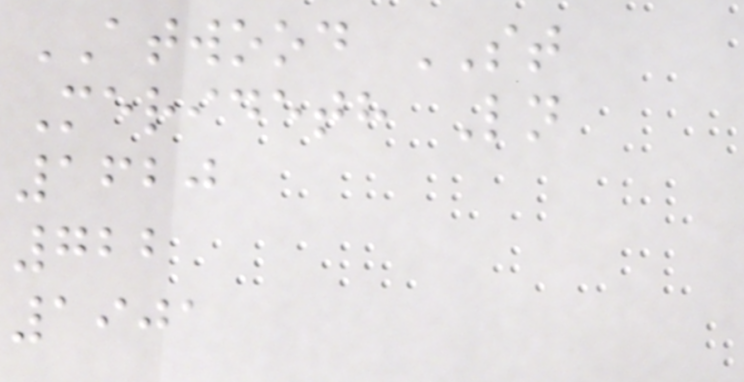ATWOOD ST
Merideth Ln
1620
722
1901
